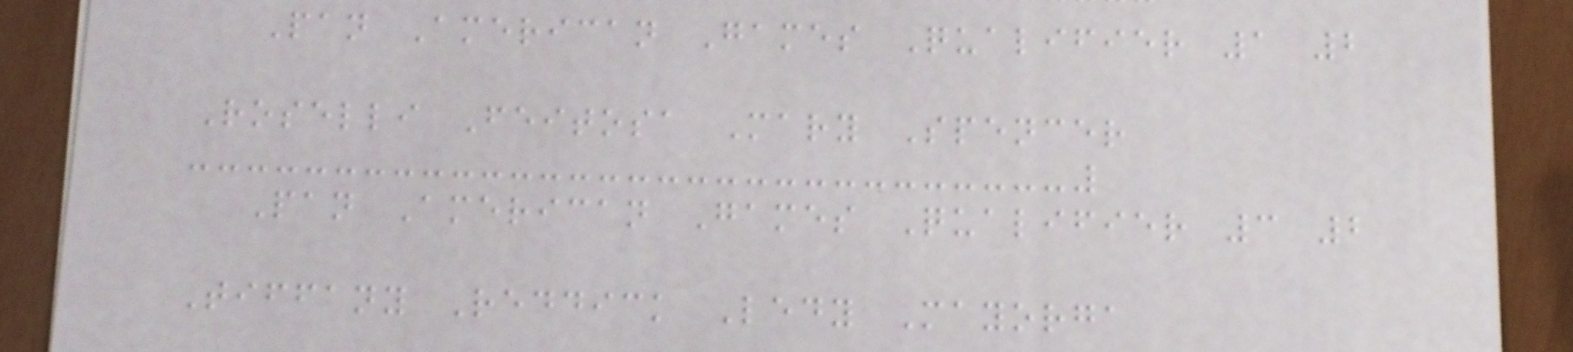Pan American Games Qualifier 1 2
Roselli Feitosa Mary Spencer
Pan American Games Qualifier 3 2
Tiffany Reddick Ledy Mayorga
